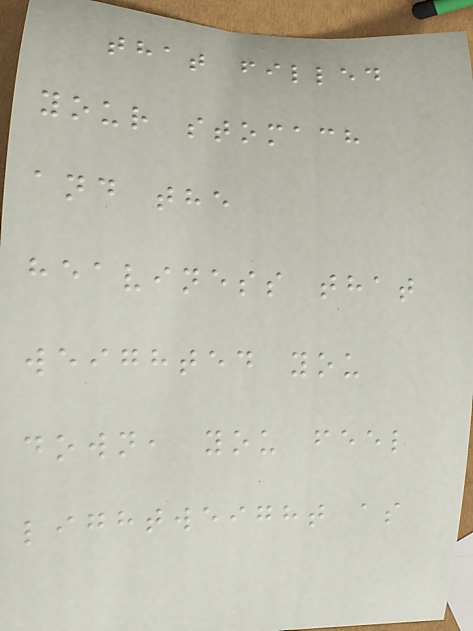that filled
your stomach
and the
heaviness that
weighted you
down, you feel
lightweight as
